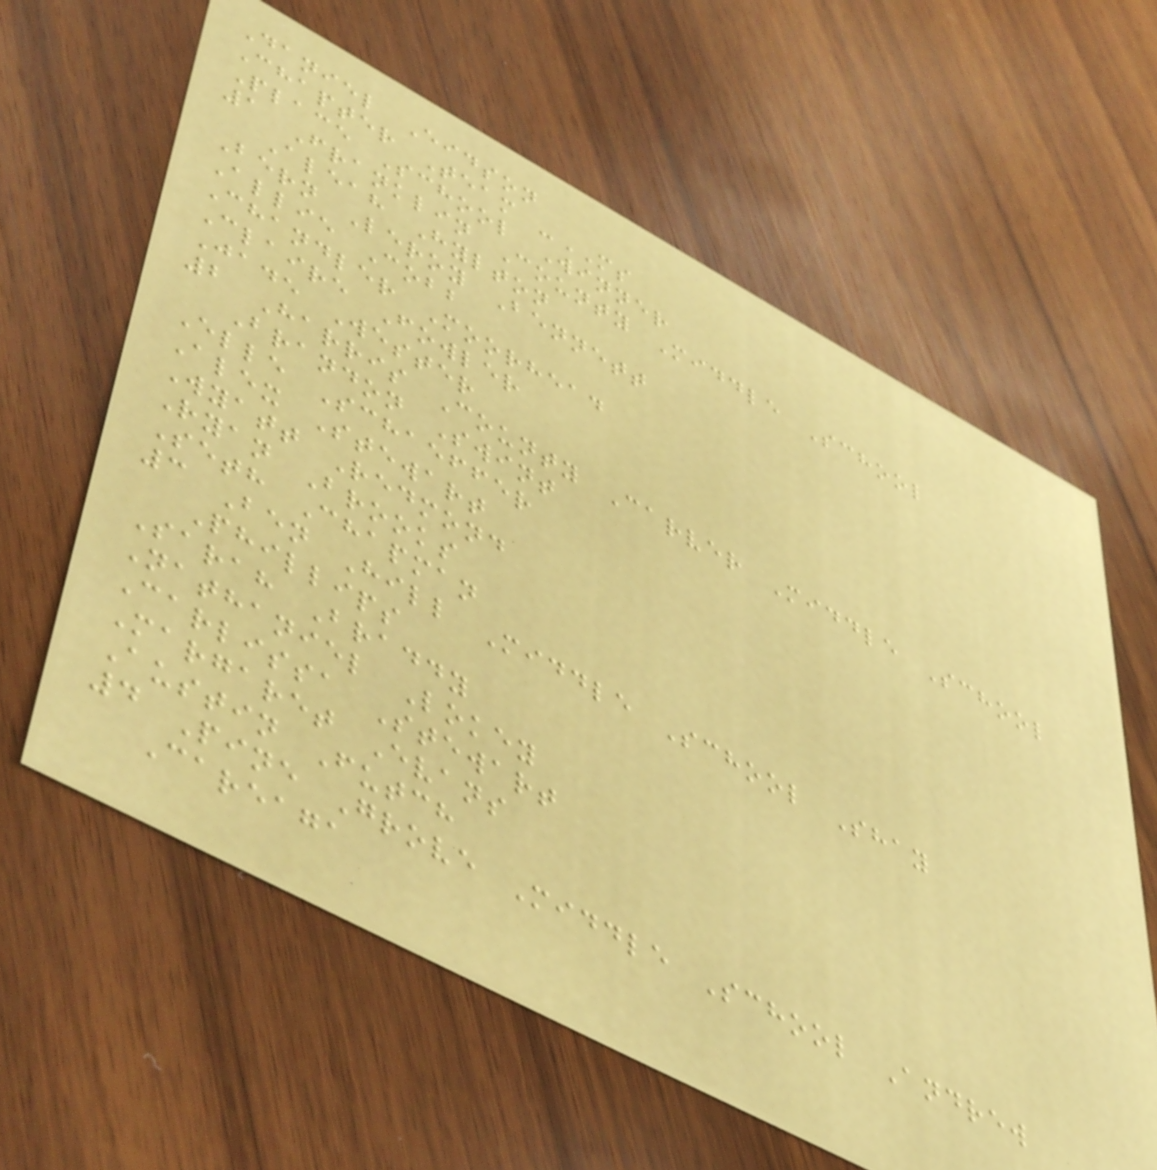Daniel Eidson
Chapter Team -MS
Place School Winner
1 Franklin County Middle School
Aleah Hylton
Bern Leroy Bennett
Allie Cobb
Chandler Moorhead
Claire Fowler
Jade Wester
2 Harris County Carver Middle School
Brandon Swint
Elle Schaeffer
Alex Stewart
Wyatt Redmond
Ryan Brooks
Seth Chapman
3 Ben Hill Middle School Shay
Phillips
Sarah Braddy
Nathaniel Lokey
Carlissa Stewart
Margaret Evans
Austin Futch
4 Pine Grove Middle School Andrew
Careaga
